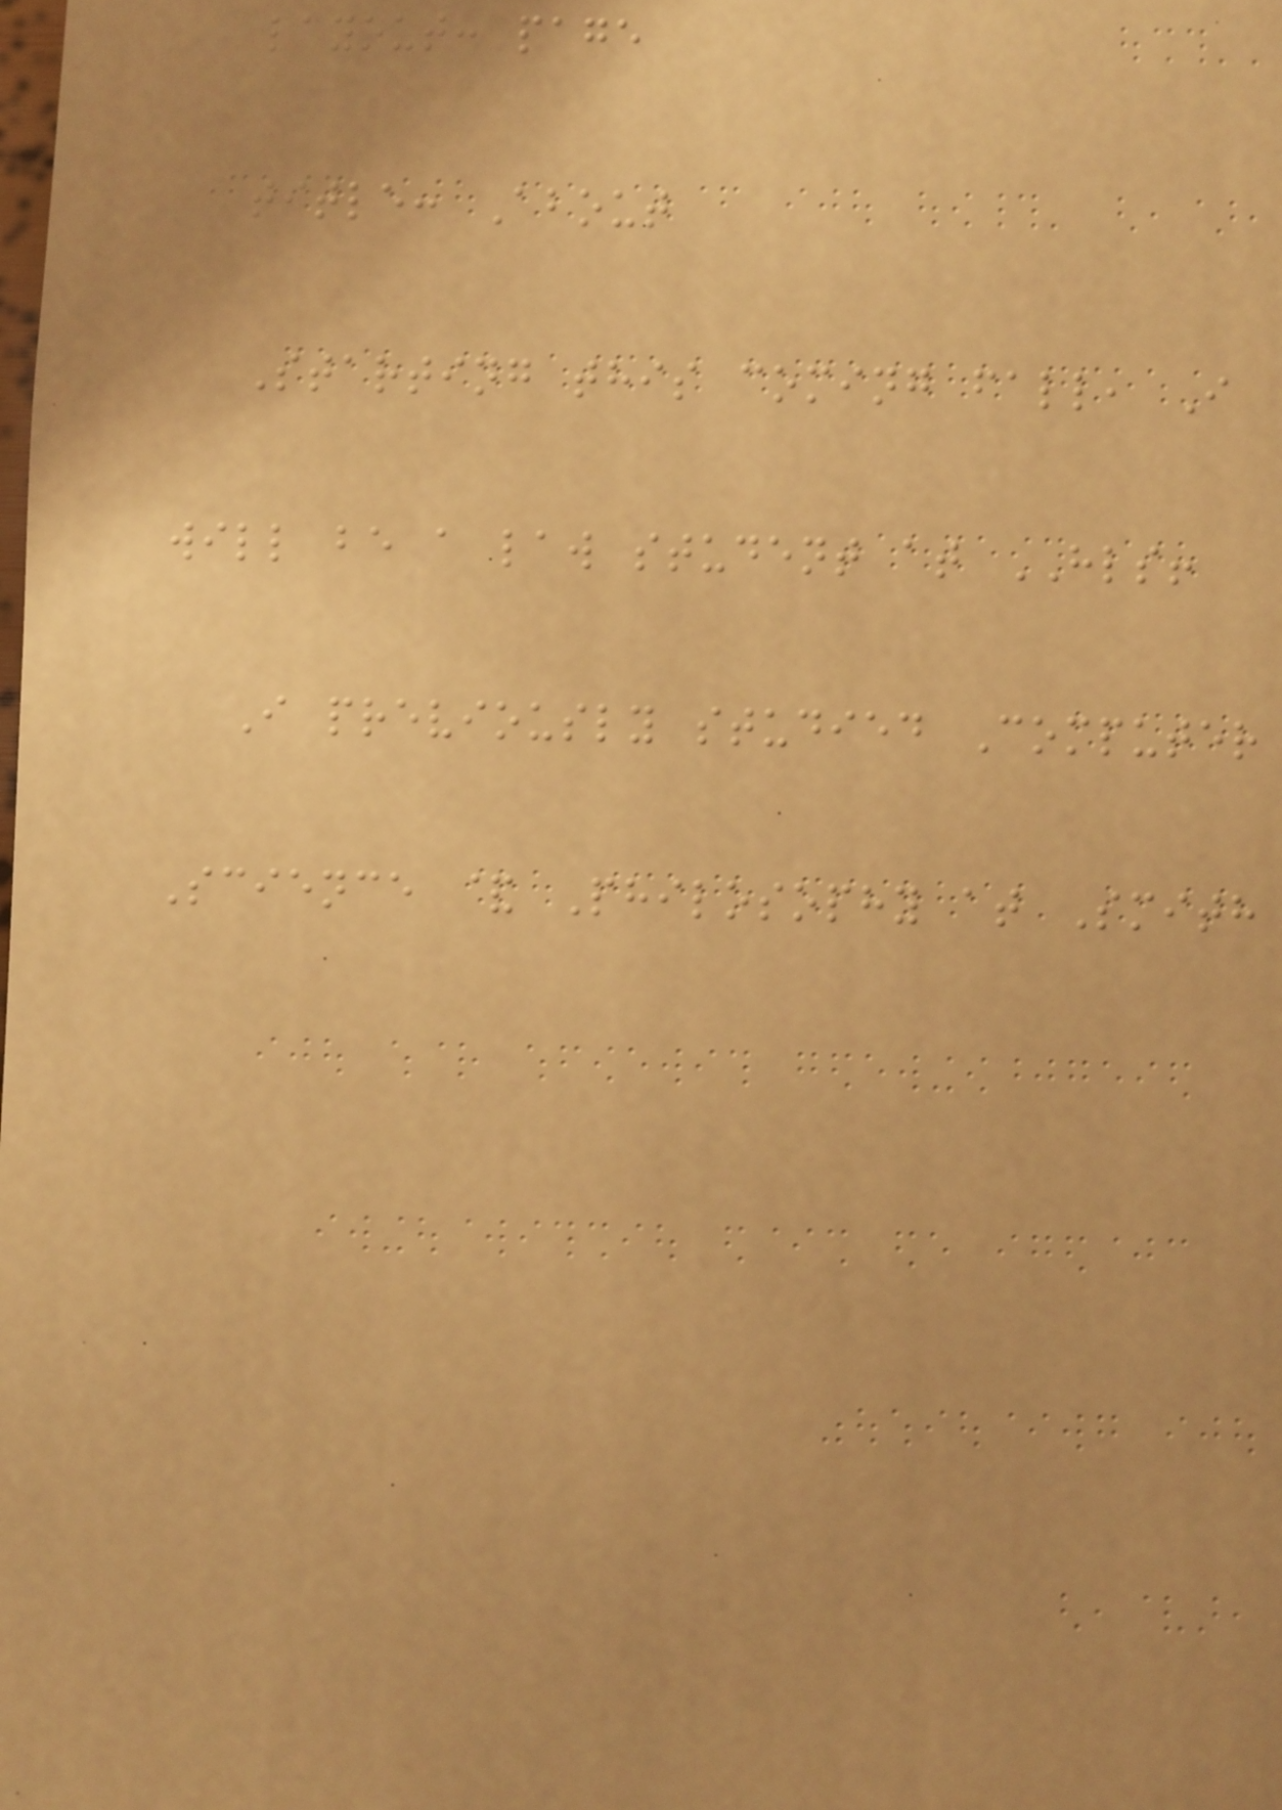layout: page
title: About
Starting this coming fall, I
will be a law student at HLS!
I previously studied Computer
Science & Philosophy at Smith
